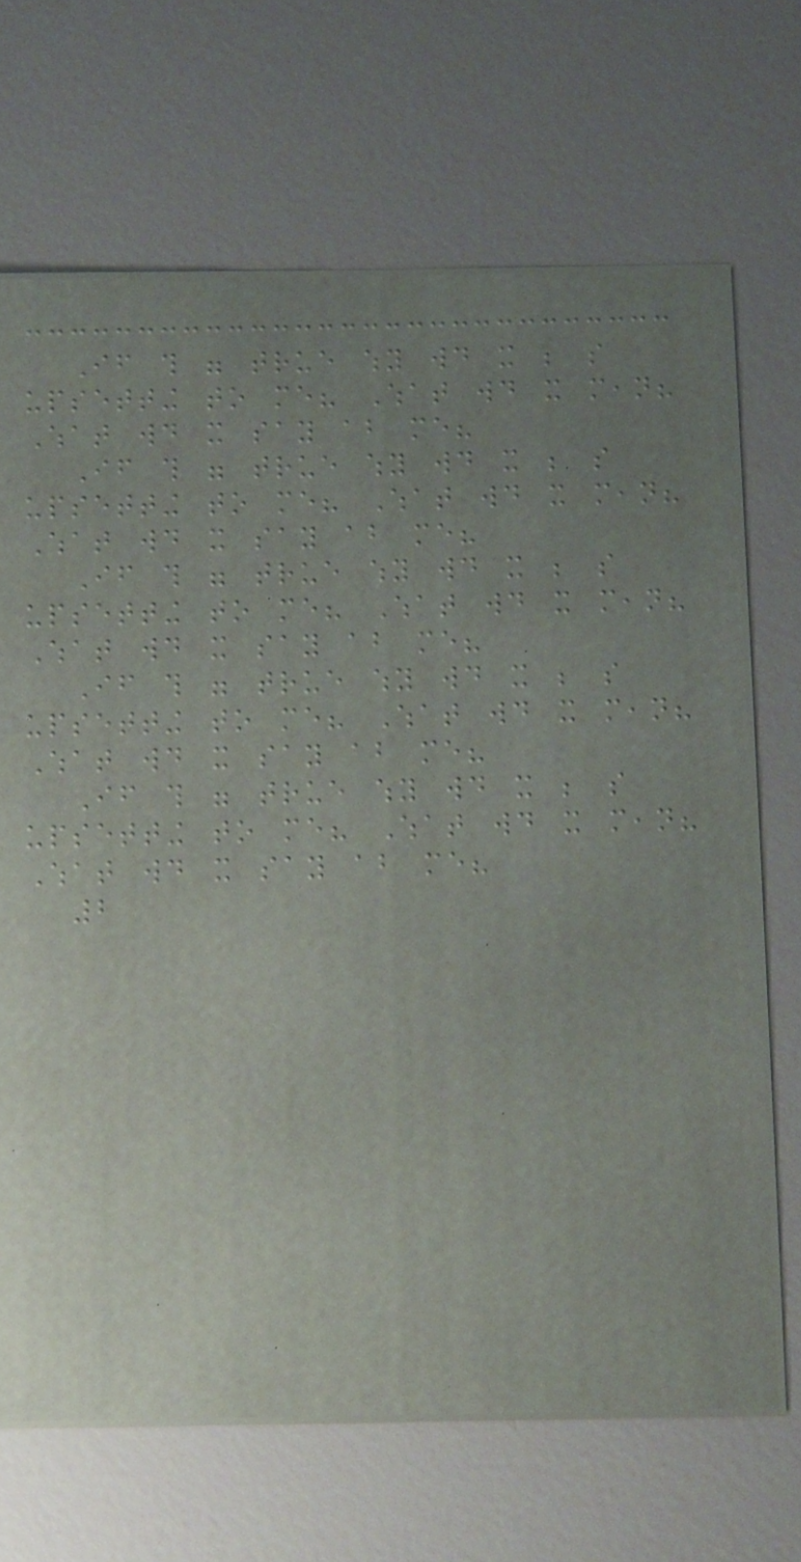If this were true why would it be so
upsetting to me? What would it mean?
What would it say about me?
If this were true why would it be so
upsetting to me? What would it mean?
What would it say about me?
If this were true why would it be so
upsetting to me? What would it mean?
What would it say about me?
If this were true why would it be so
upsetting to me? What would it mean?
What would it say about me?
If this were true why would it be so
upsetting to me? What would it mean?
What would it say about me?
2
